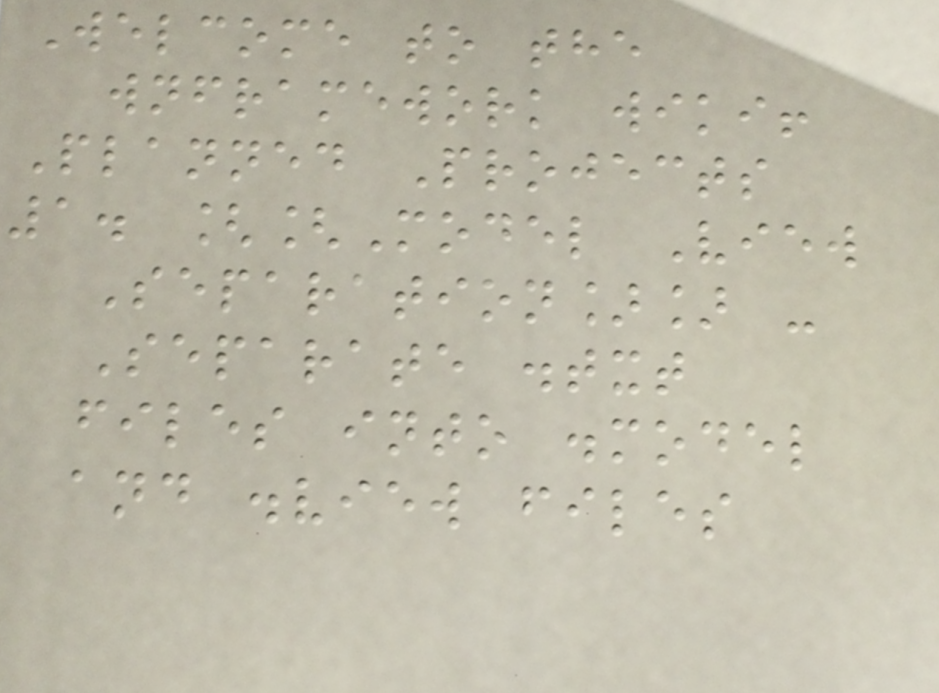Welcome to the
wnframework wiki!
Planned Projects
1. [[Model View
Separation]] -
Separate .txt
files into .model
and .view files
